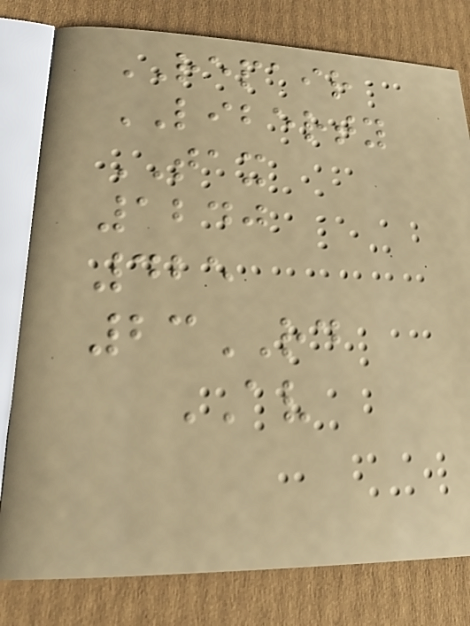REPAIR
LIBERTY
TAX
1240
425
23RD
AV
